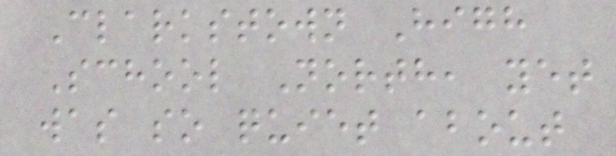Clarkstown High
School North, yet
was so quiet about
